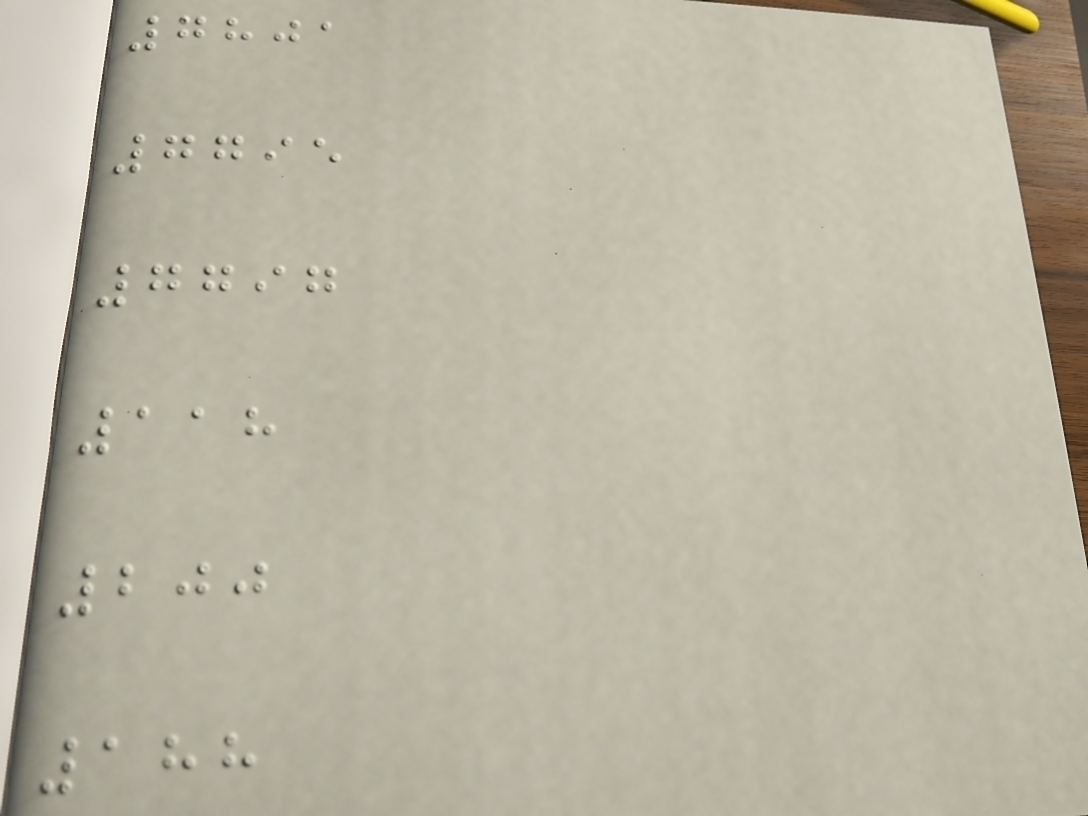7801
7795
7797
118
200
188
